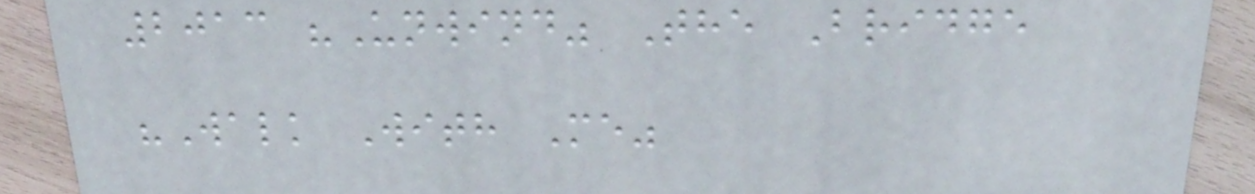2013 "Unwind" The Bridge
"Walk With Me"
